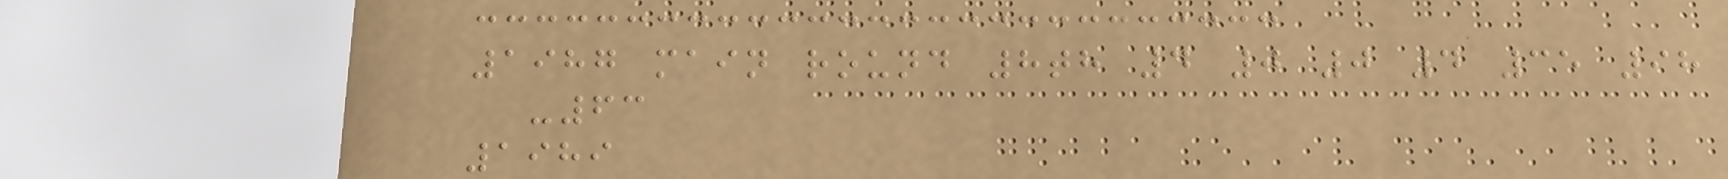1987 main round 8th 4 0 0 4 35 98
-63
1989
